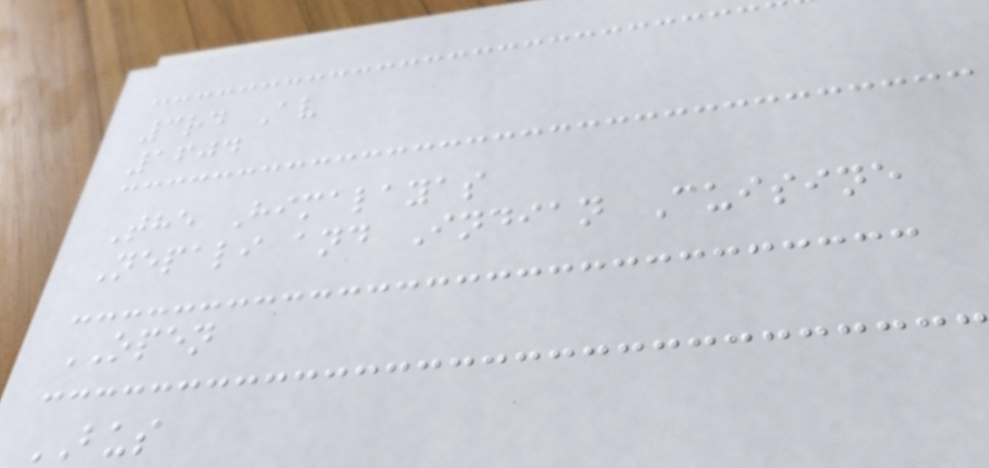3rd Av
1604
The Himalayas
Nepali and Indian Cuisine
OPEN
BUS
